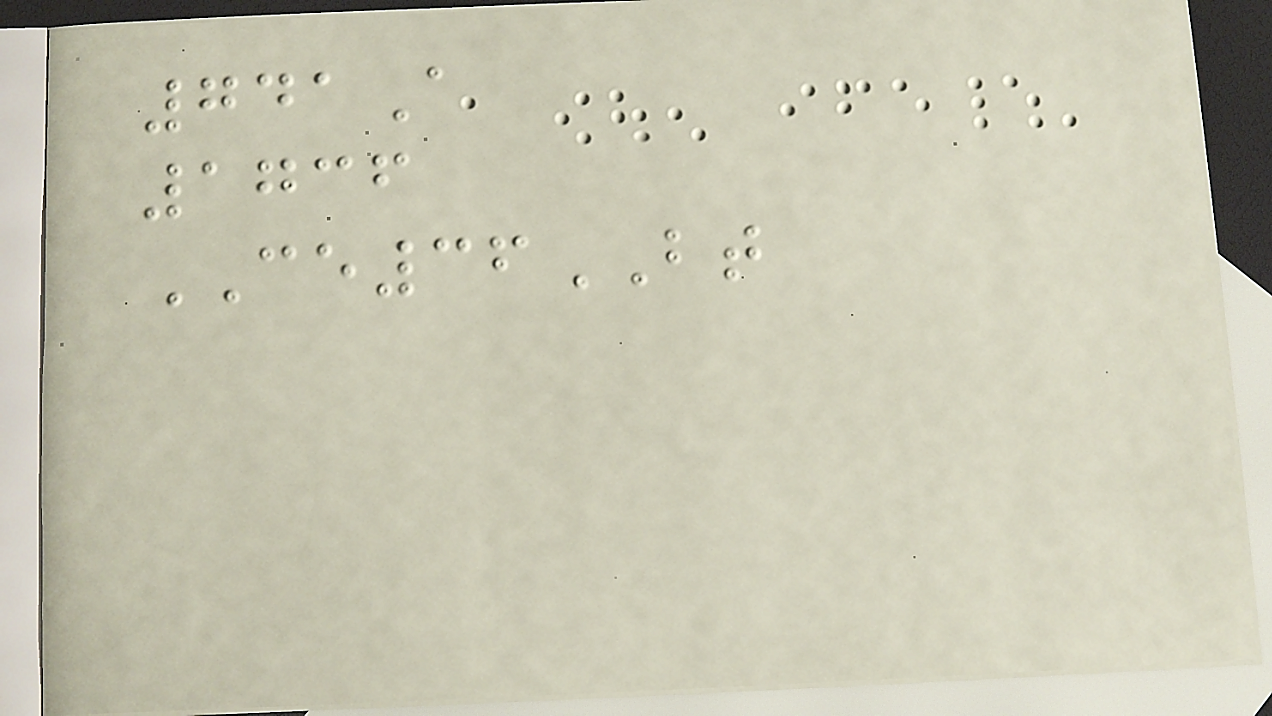741A
1736
CE36BT
